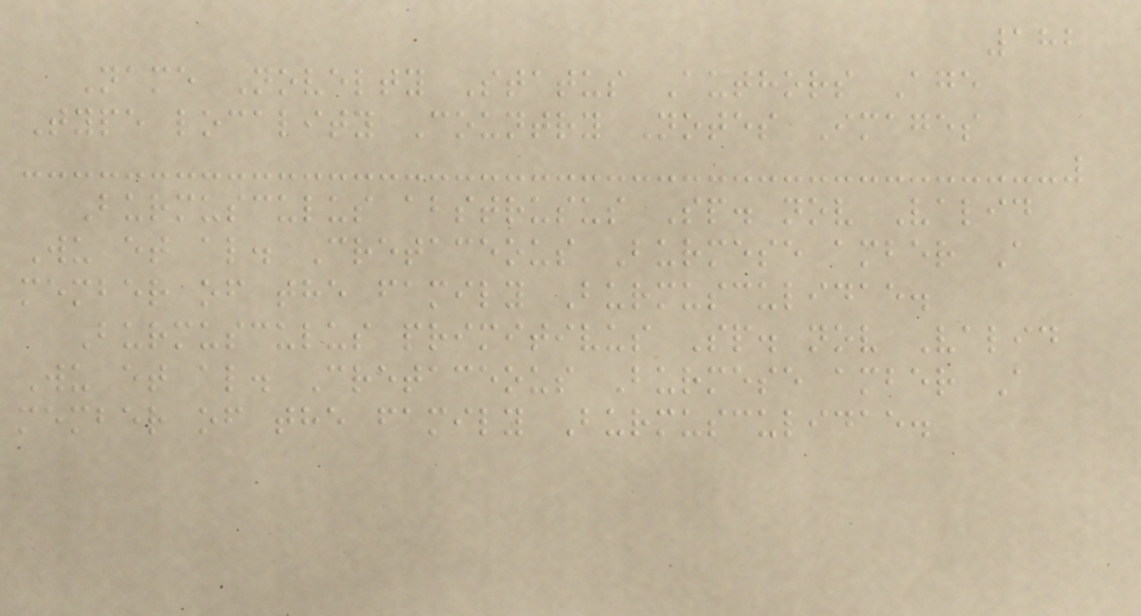182
Name Novelty Status Authors Age
Type locality Country Notes Images
Burmusculus abstrusus Sp. nov Valid
Wu et al. Cretaceous Burmese amber A
member of the family Burmusculidae.
Burmusculus primitivus Sp. nov Valid
Wu et al. Cretaceous Burmese amber A
member of the family Burmusculidae.
